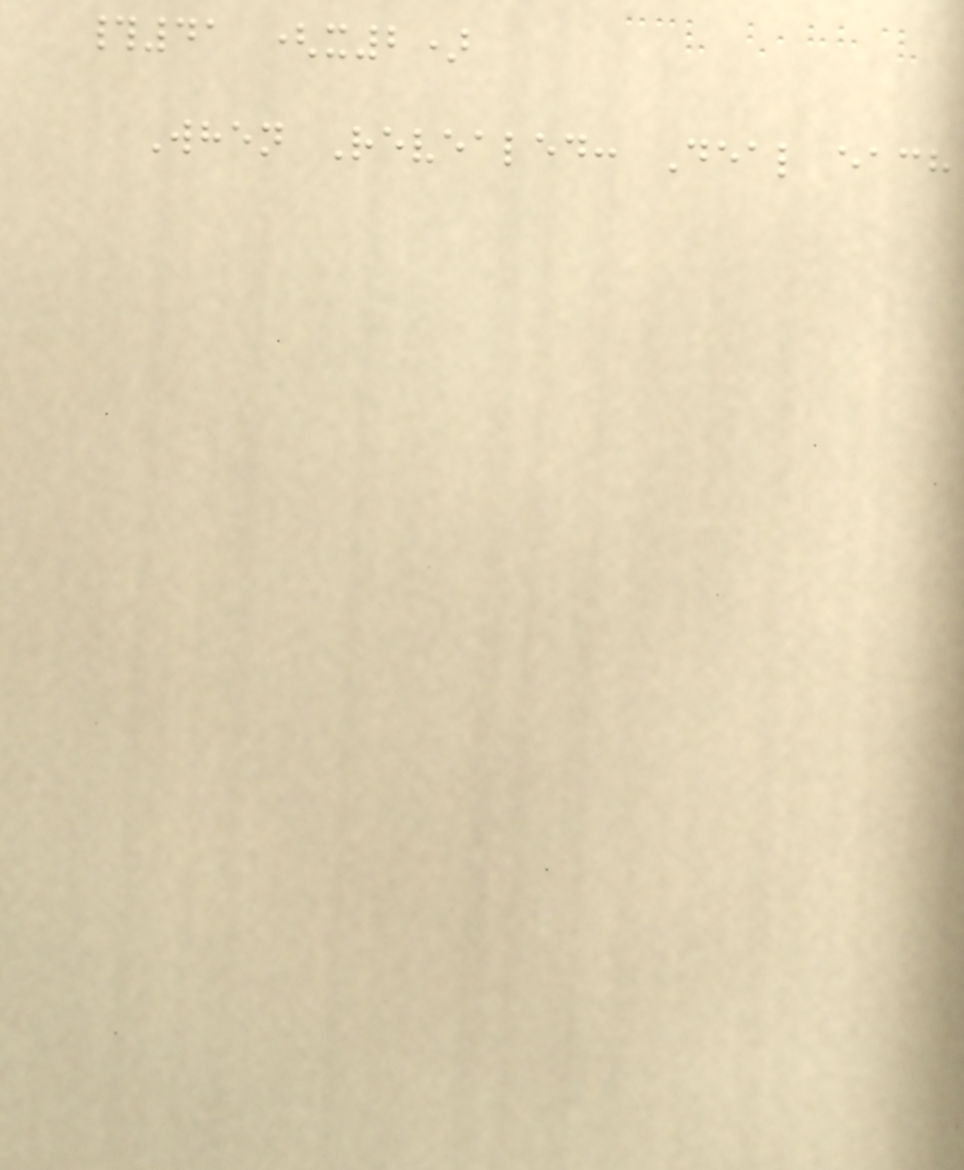#41 (x2)
When Revealed: Deal each
